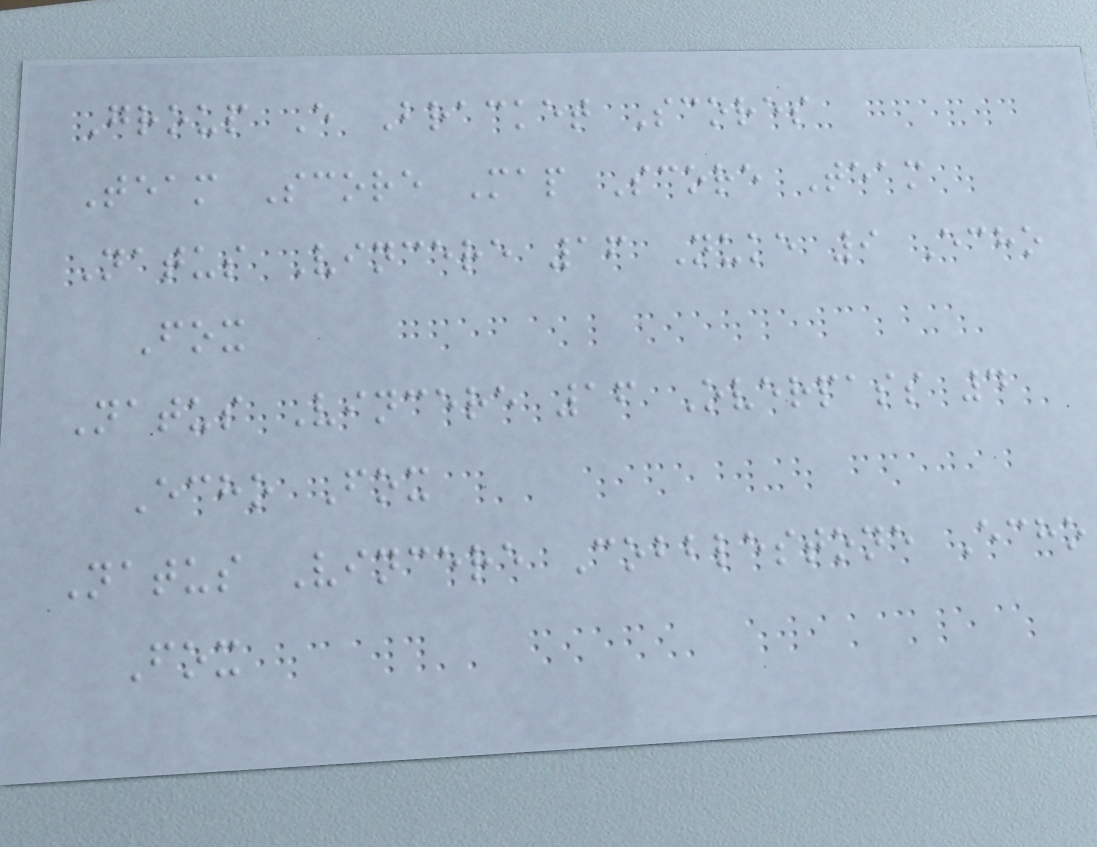Group E Bracket Scores
Team Score Map Score Team
Natus Vincere 16 Nuke 9 Echo
Fox
Natus Vincere 16 Overpass 4
Echo Fox
Natus Vincere Cobblestone Echo
Fox
